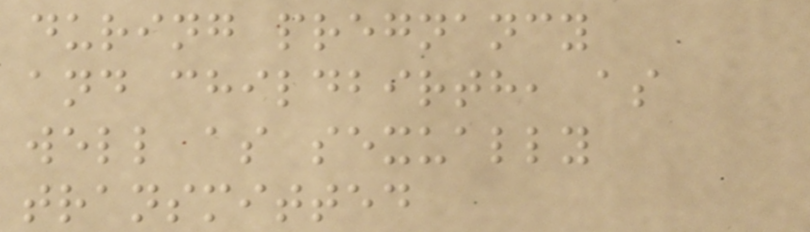during pregnancy
and childbirth, as
well as sexually
transmitted
